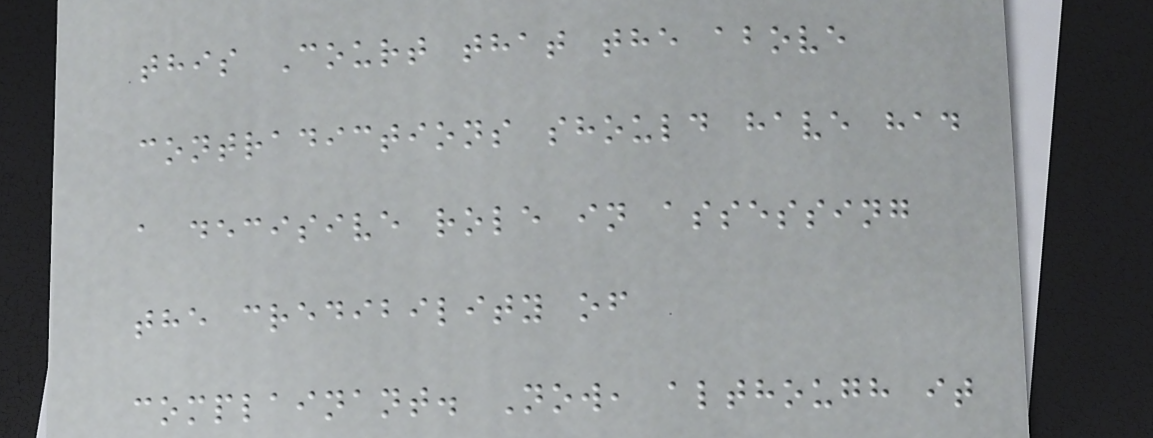this Court that the above
contradictions should have had
a decisive role in assessing
the credibility of
complainant. Now, although it
